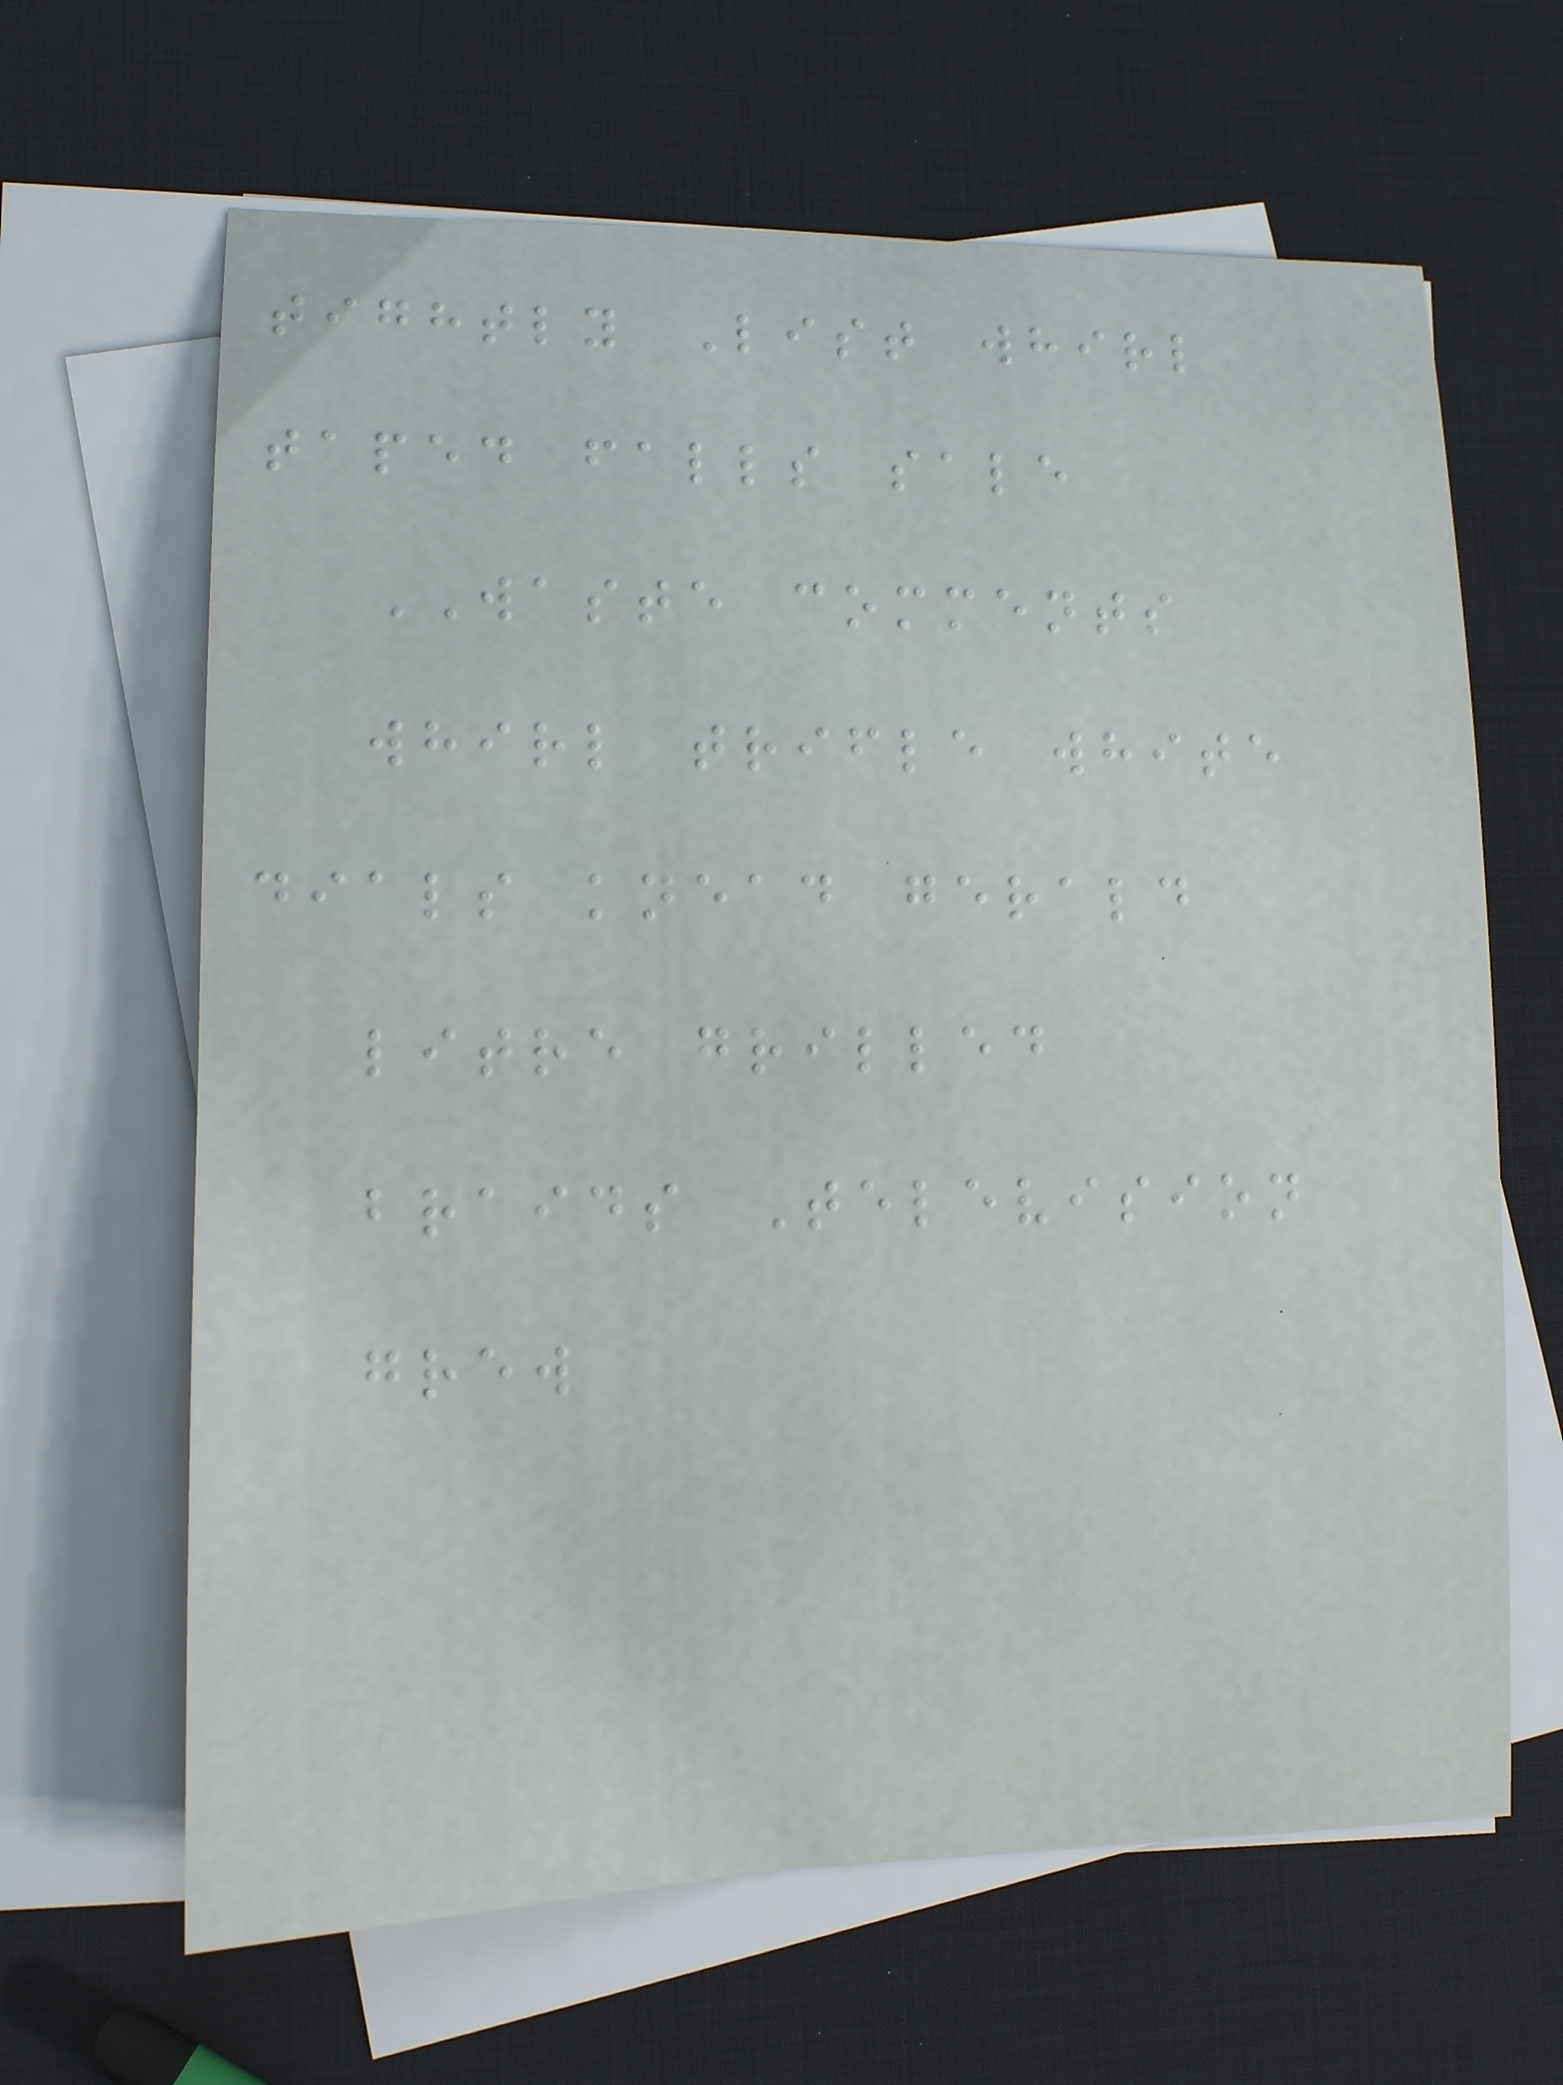tightly List whirl
taped falls sale
WASTE comments
whirl trifle white
dials knead gerald
litre grilled
braids Television
grew
